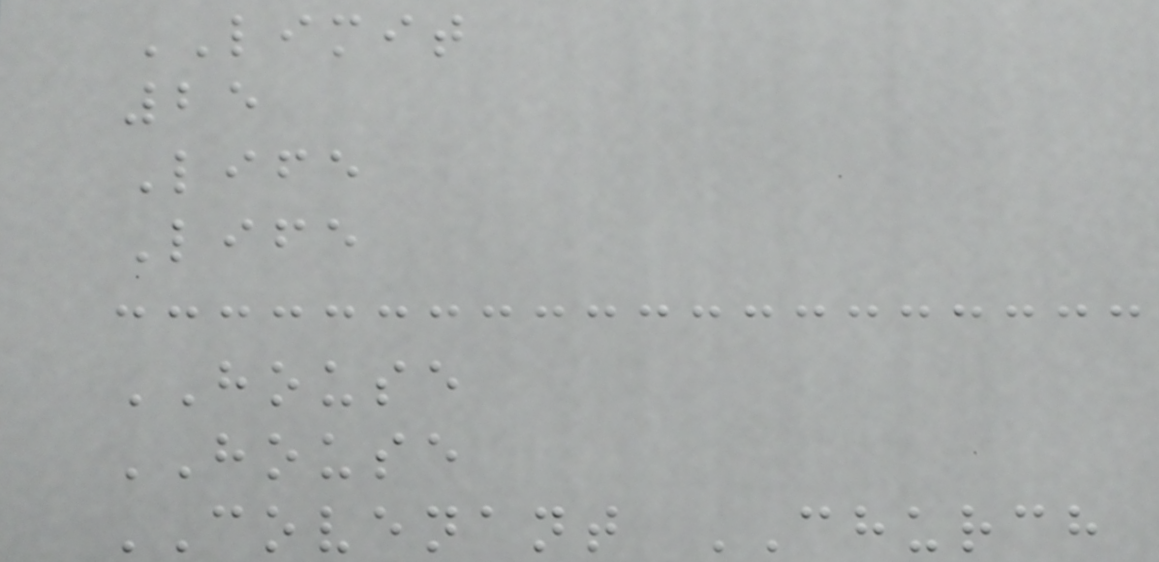LIMIT
25
Life
Life
HOUSE
HOUSE
COVENANT CHURCH
